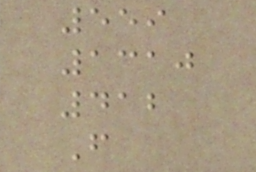559
1310
412
F
